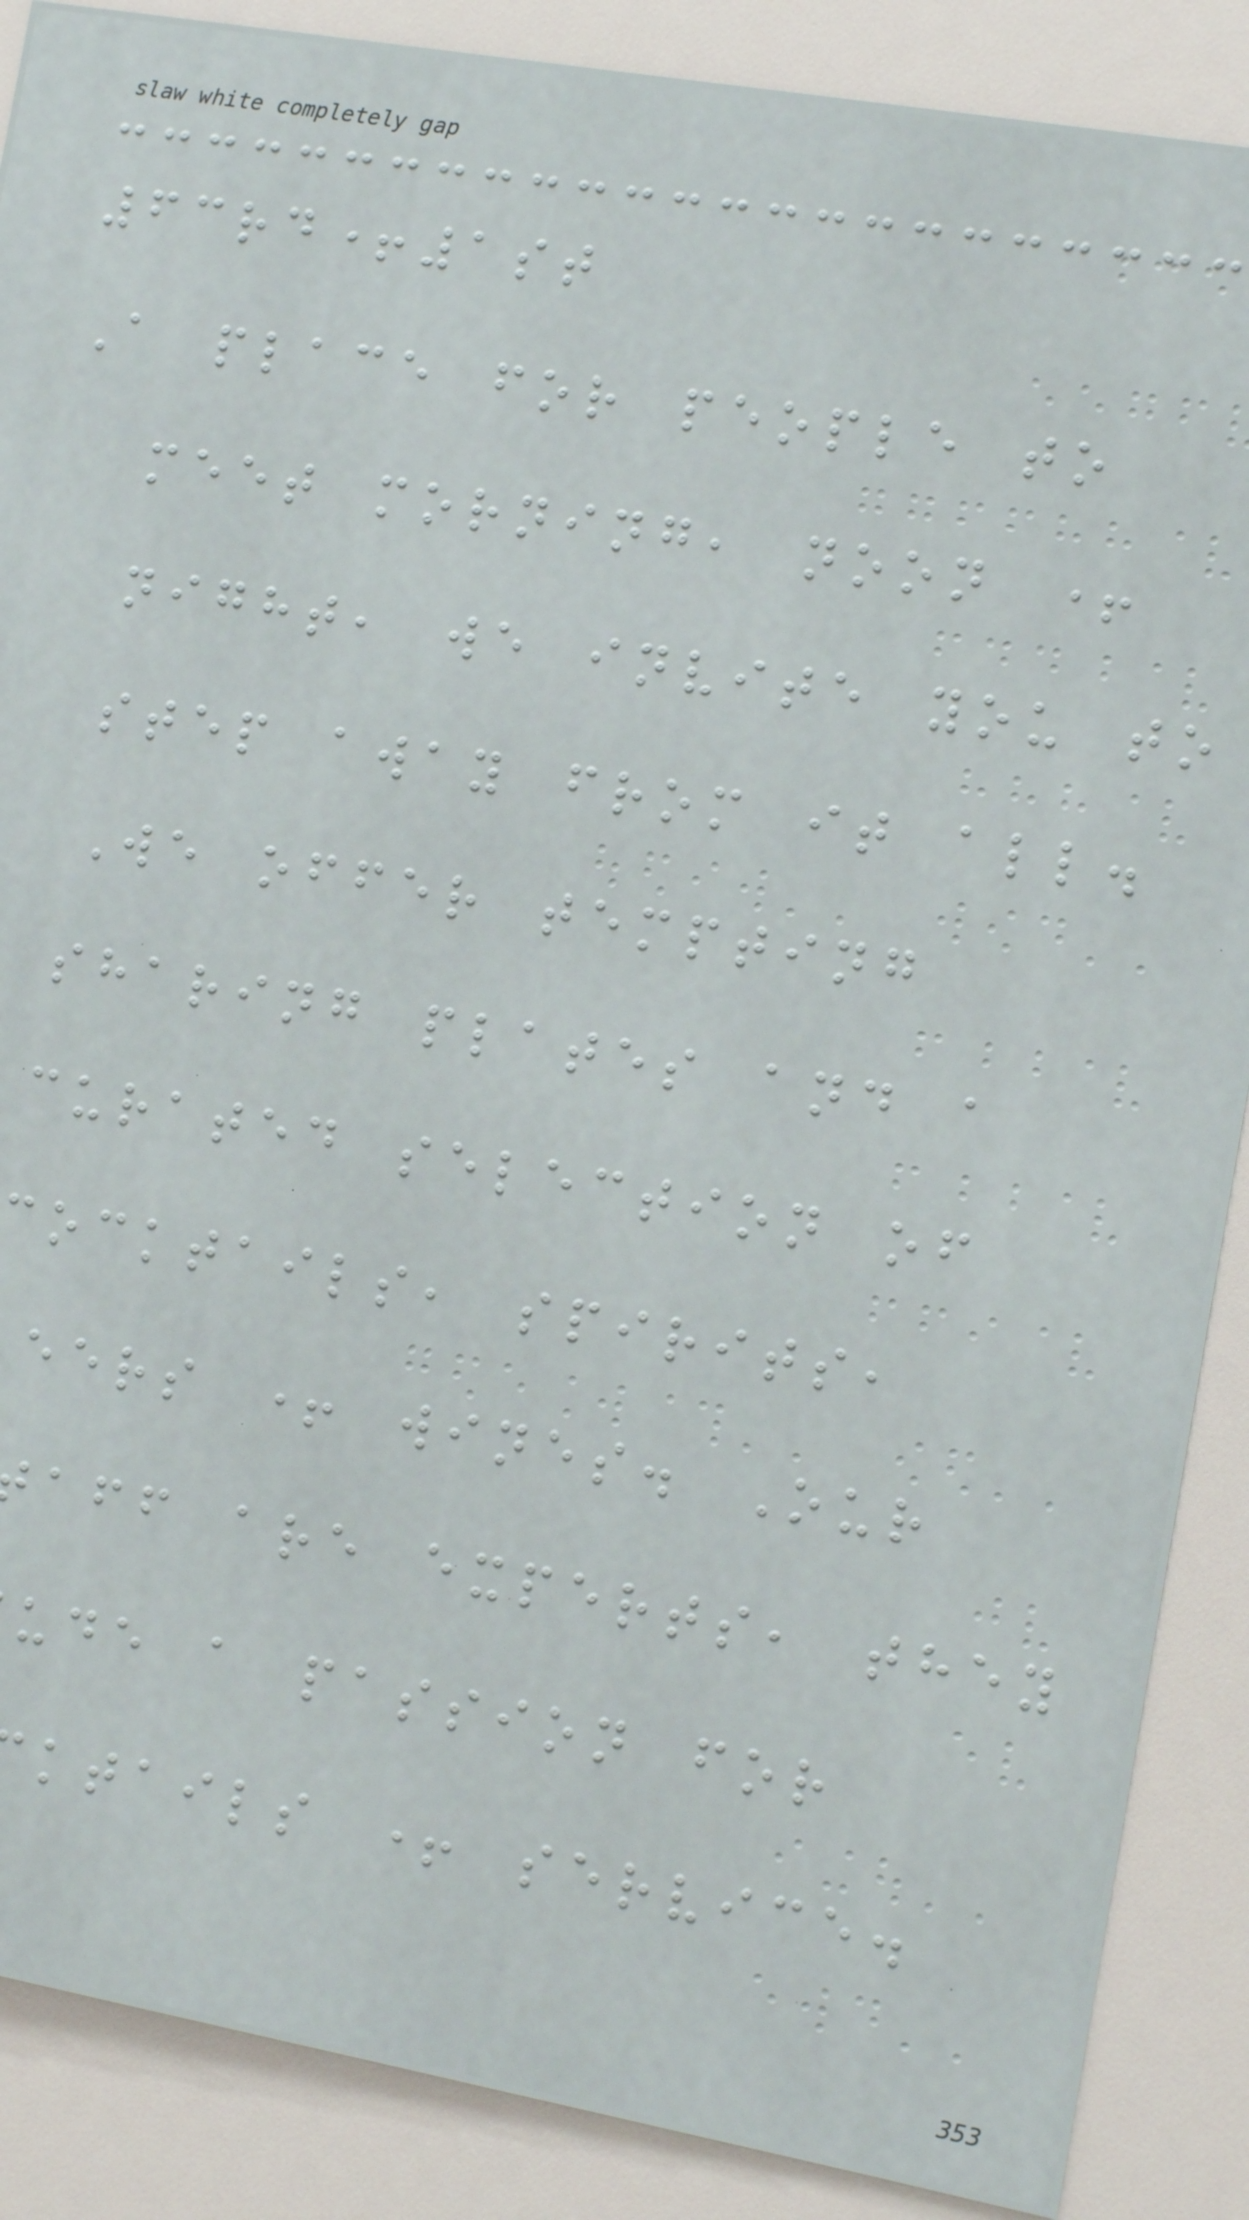63rd+1st
A place for people to
meet morning, noon +
night, we invite you to
step away from it all.
We offer tempting
sharing plates and a
curated selection of
cocktails, spirits,
eers + wines. Our
aff are experts, they
ude a passion for
ktails + service.
